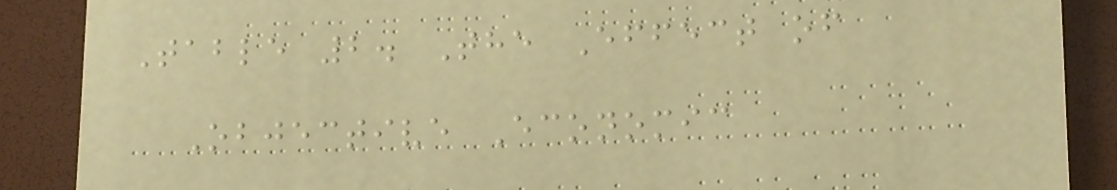Table 2. The Effect of
Objective Economic
